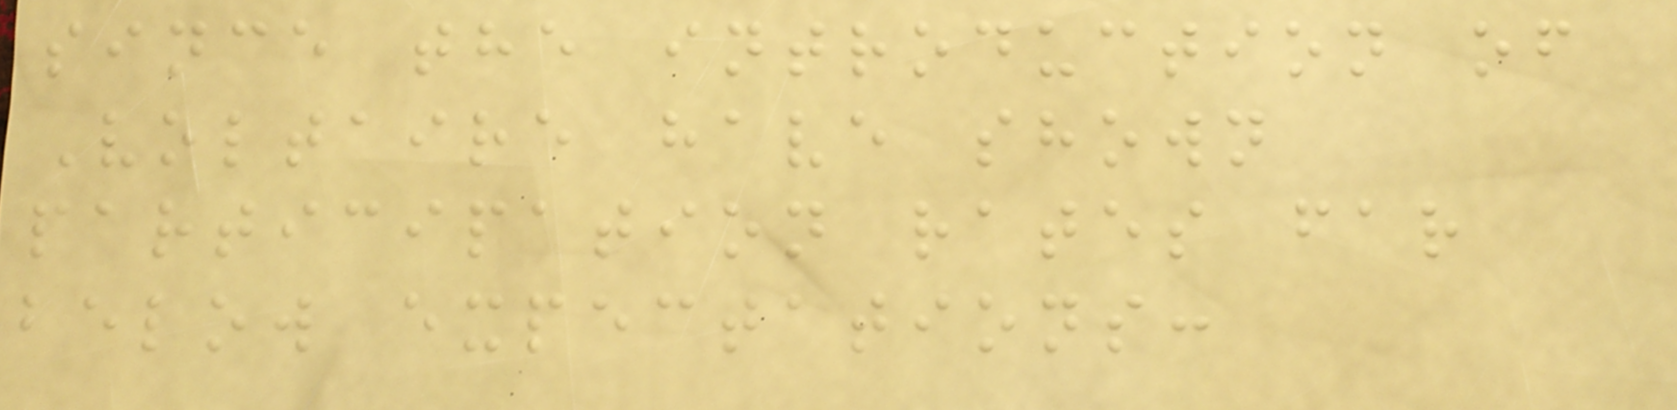since the introduction of
Voltaire have shown
participation rates far
below expectations:
